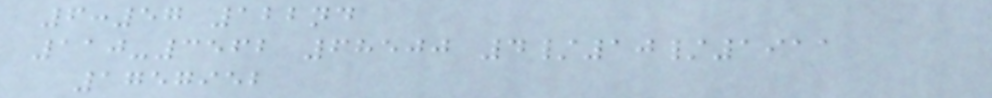6:57 122nd
110-3562 68500 4/10/1911
1757952
